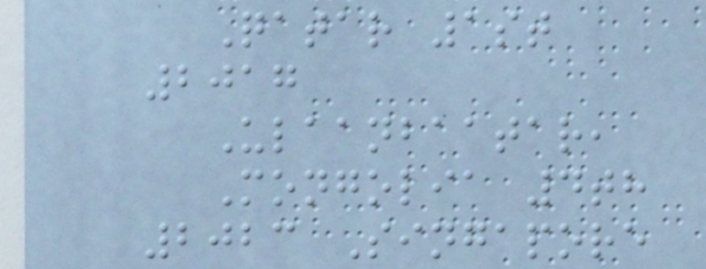Qatar 1st
2017
Ulaanbaatar,
Mongolia 4th
2023 Singapore
